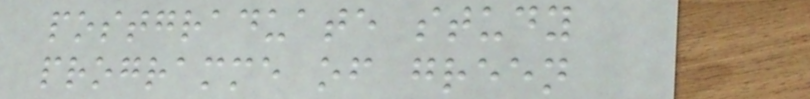postgraduate study
programme of green
